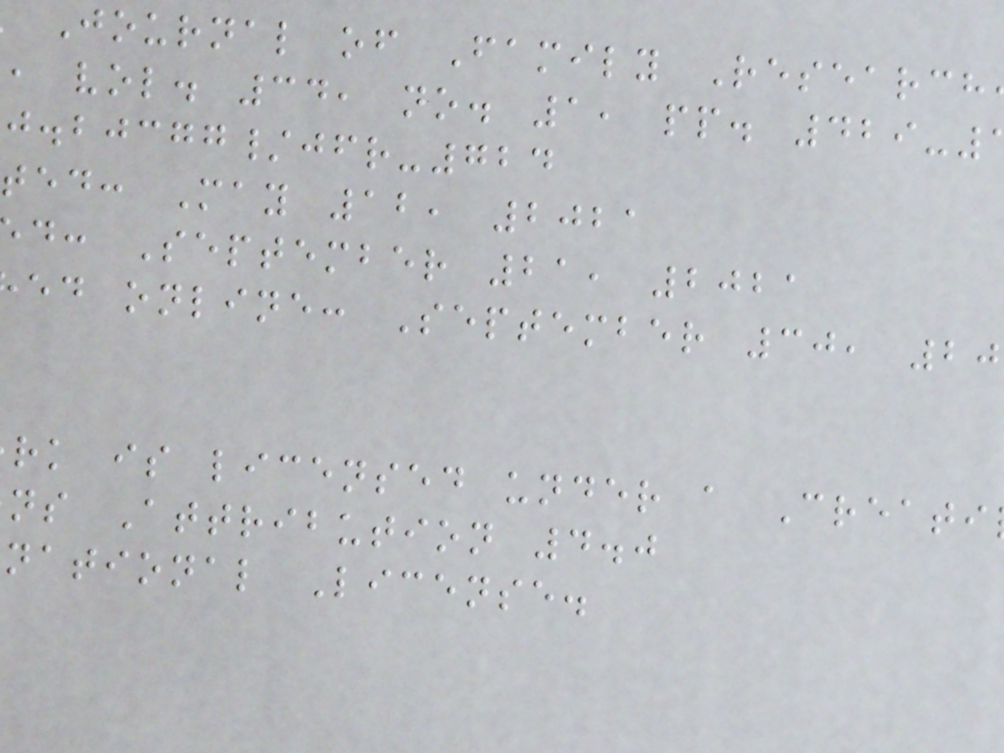Journal of Family Research
, vol. 34, no. 1, pp. 429-
/jfr-724
ted: May 12, 2021
d: September 21, 2021
ed online: September 30, 20
rk is licensed under a Creati
ns Attribution 4.0
national License.
